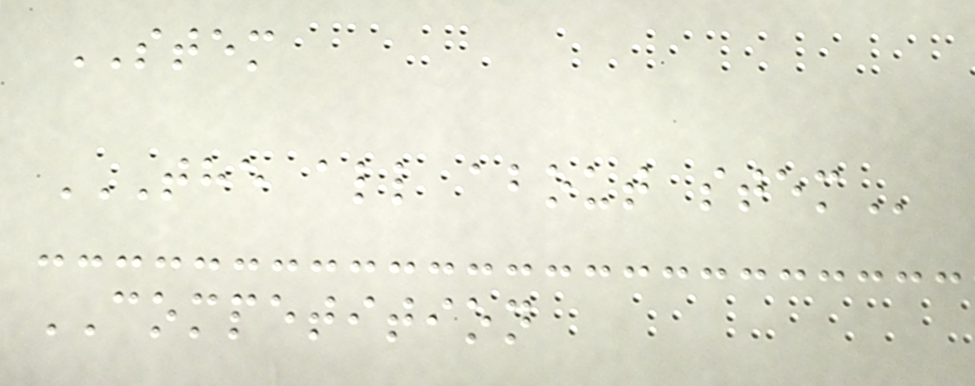STEM
THE ALL ABOUT STEM
COMPETITION
